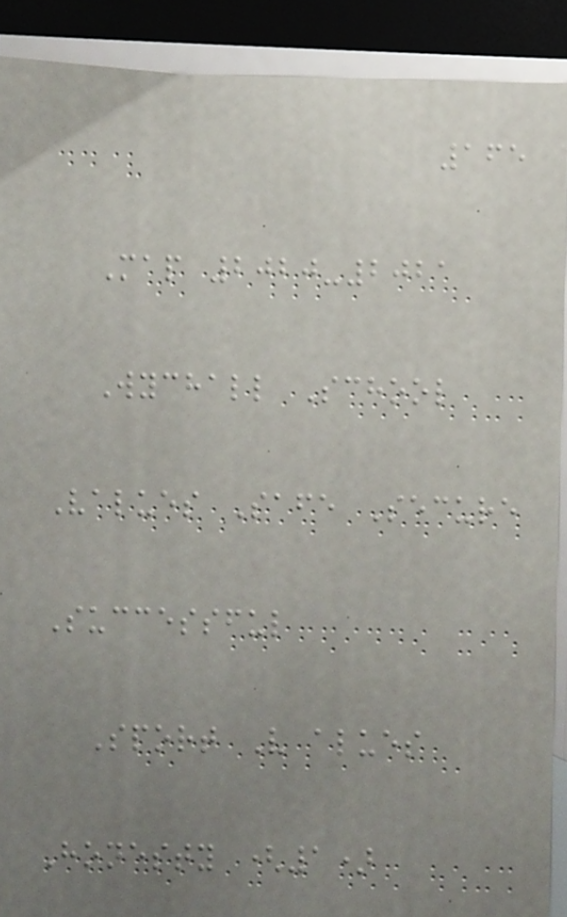165
Map 2020-2021
Wychall School
Values Safe Secure
Successful
Sport V alues
Honesty (1)
